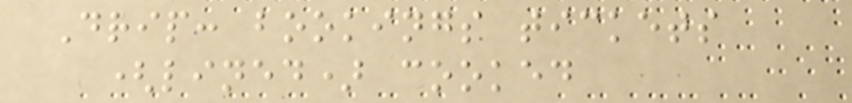Drip: bookings tickets
(lined) cooked
